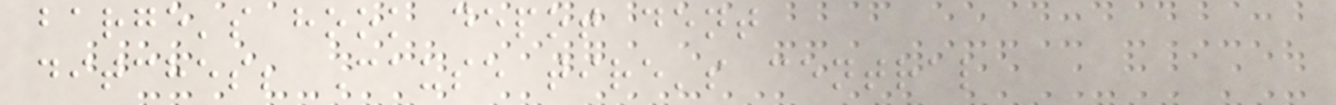barge's hook depot dent
ditches; Cause tire's central
